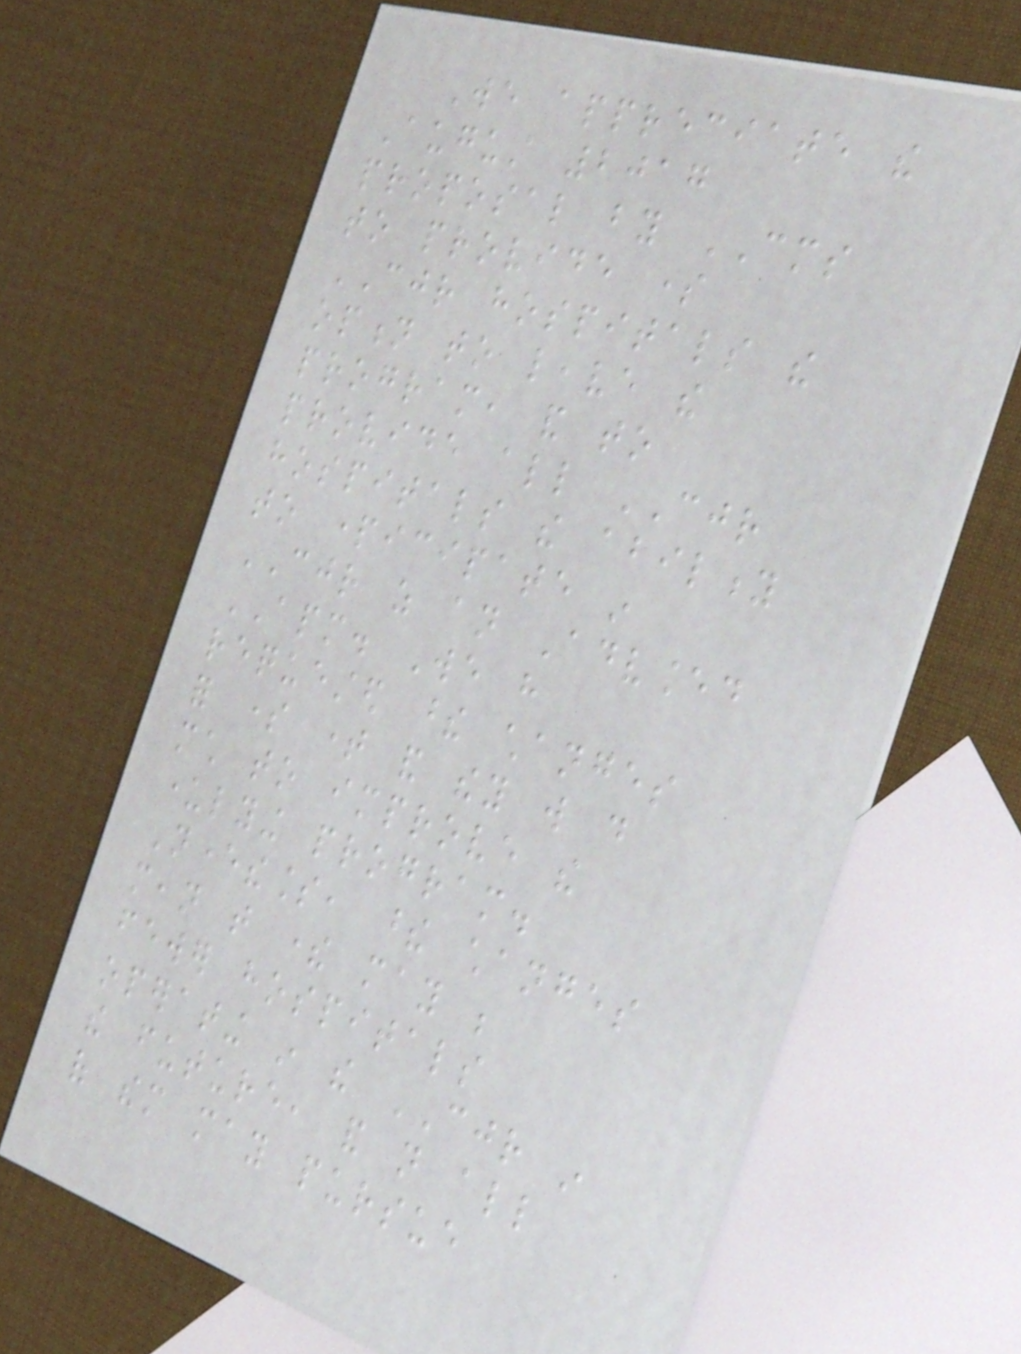We appreciate the
August 2017
proposal by CMS
to provide some
CJR hospitals the
option to leave the
program, and to
provide all CJR
hospitals the ability
to participate in
CJR as an Advanced
APM. We have
requested these changes
for some time and they will do
much to improve the
underlying program.
Nevertheless, these changes
mean that there may be
fewer hospitals
operating in the CJR in
the future, and not all
of them may pursue
